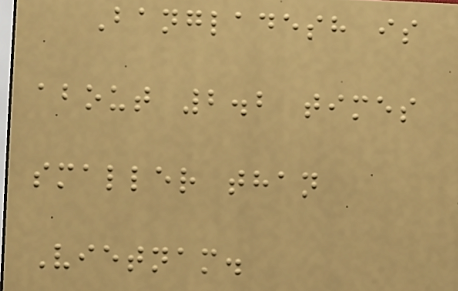Bangladesh is
about 2.2 times
smaller than
Vietnam.
